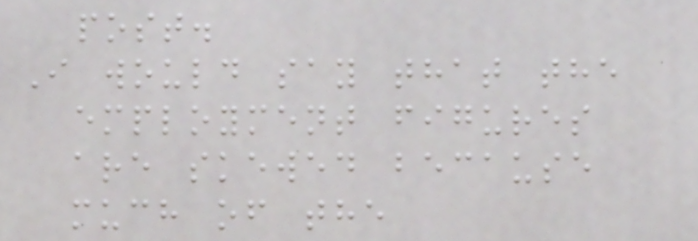post.
I would say that the
employment figures
are skewed because
much of the
